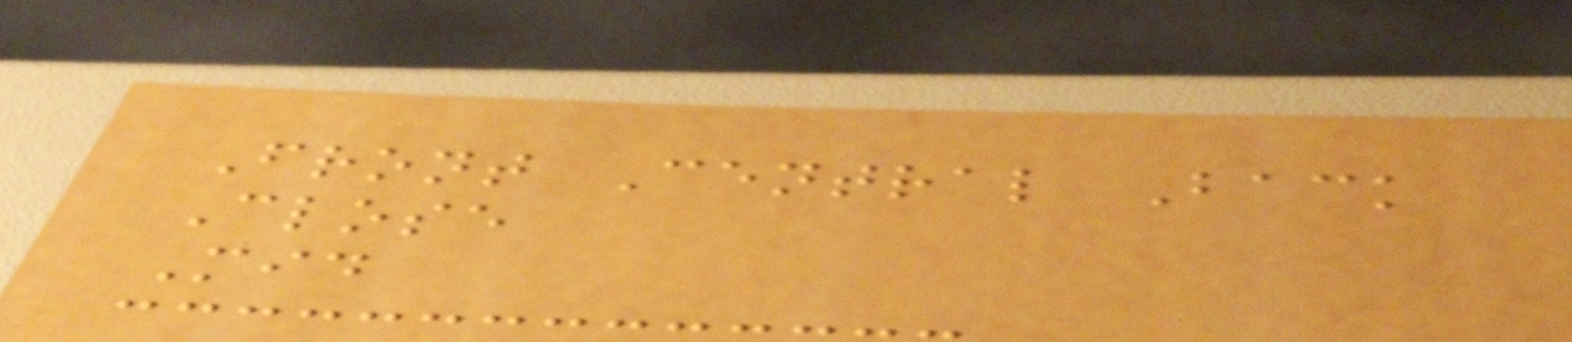Front Central Back
Close
Mid
